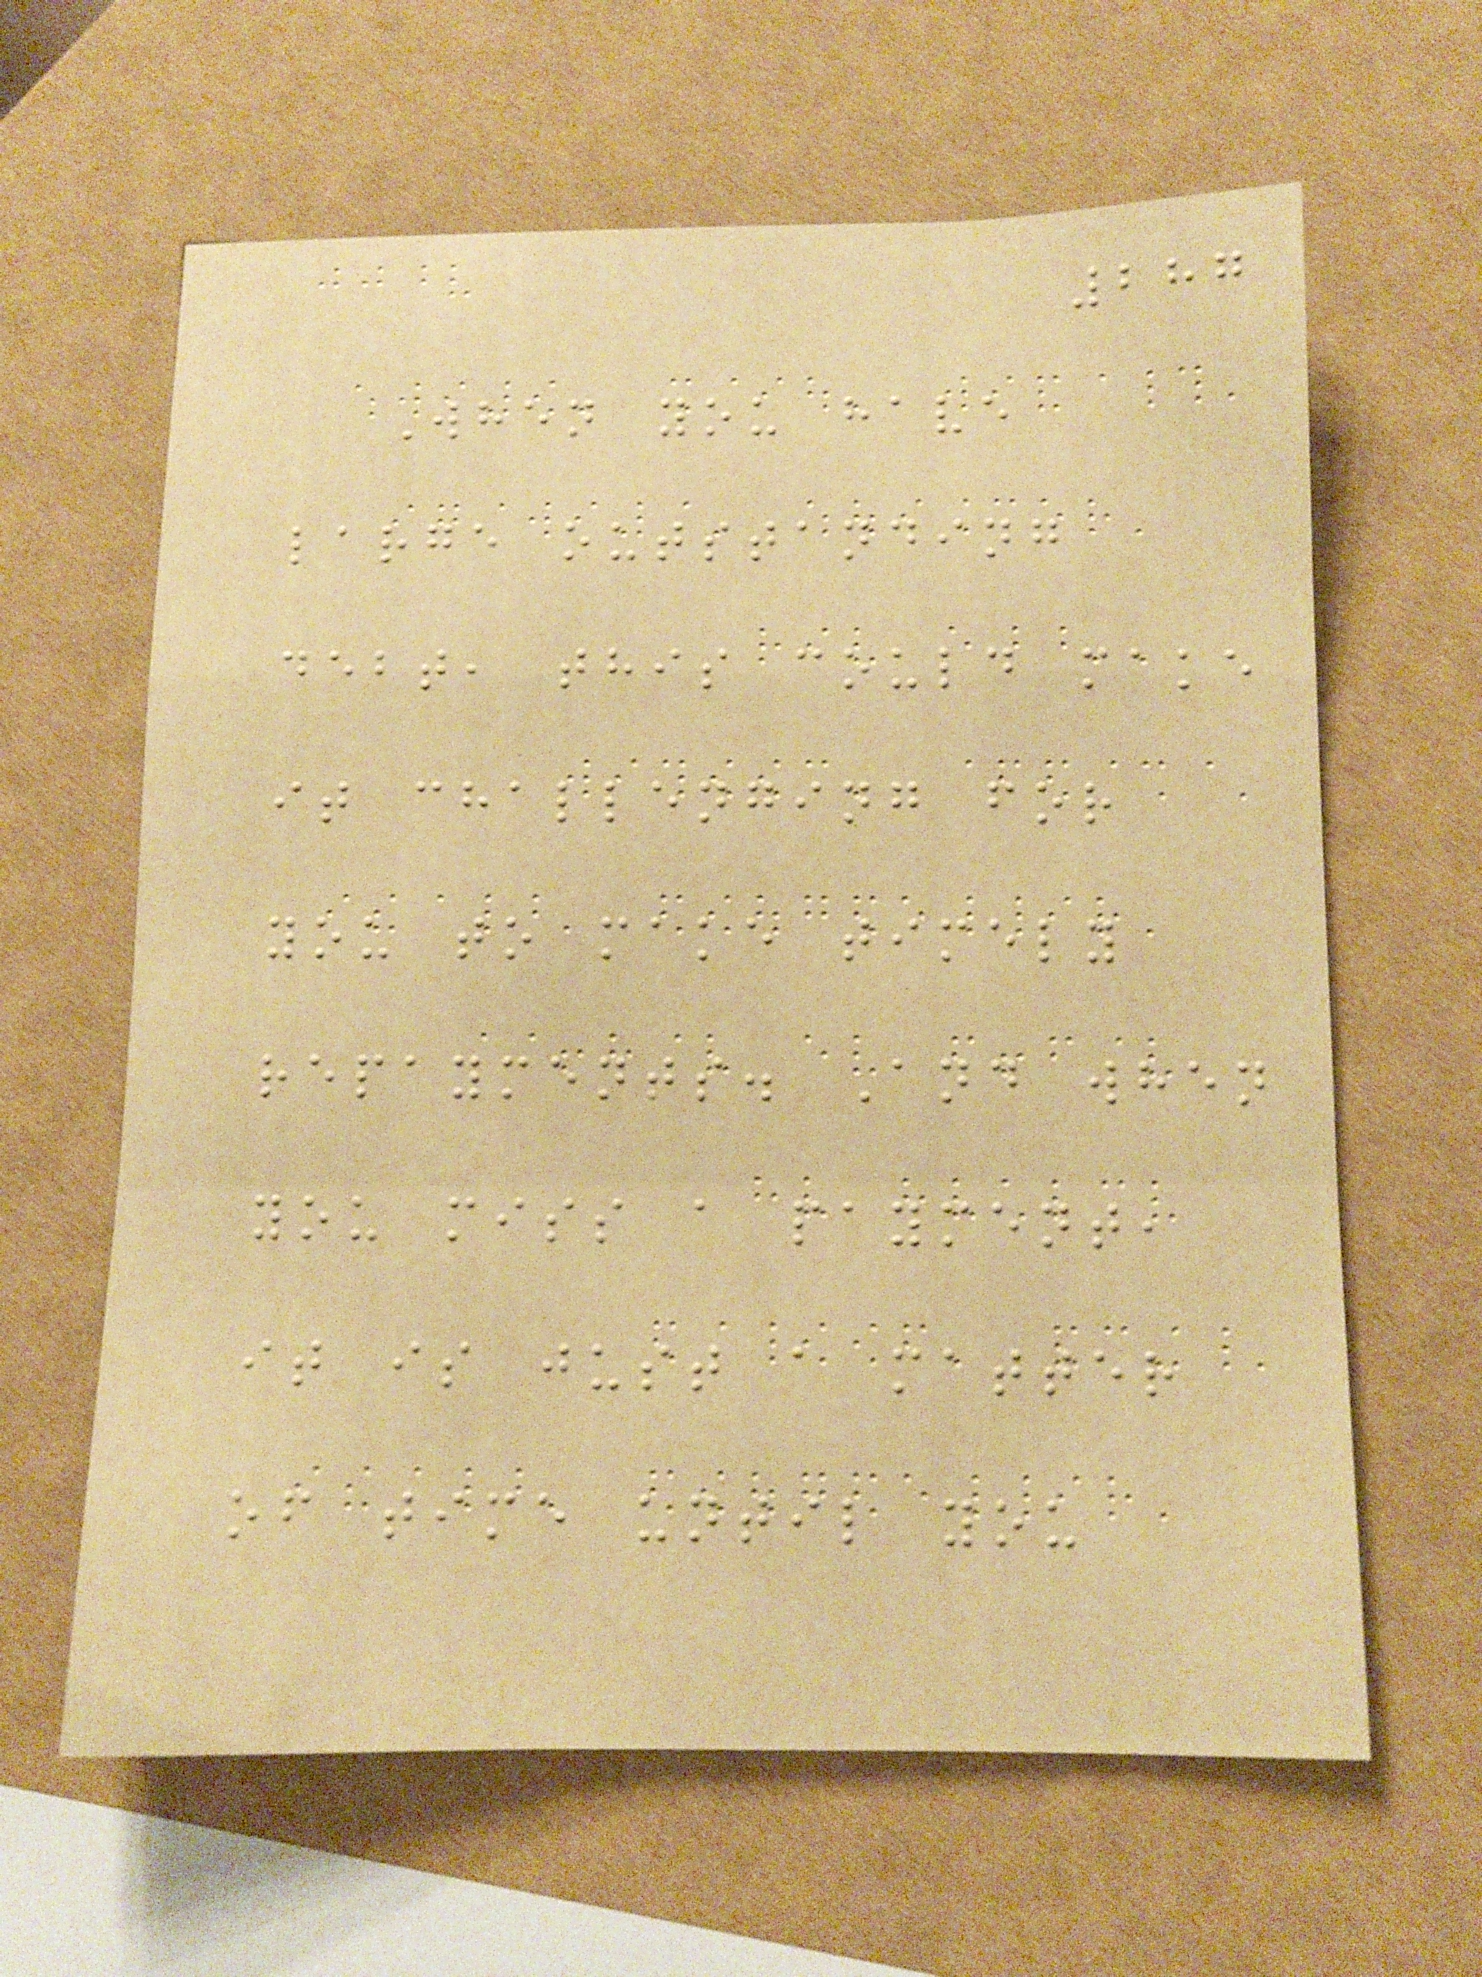287
When you have
large outstanding
debt, this could make
it challenging for
you to make timely
repayments. And when
you miss a payment,
it is just a matter
of time until you
